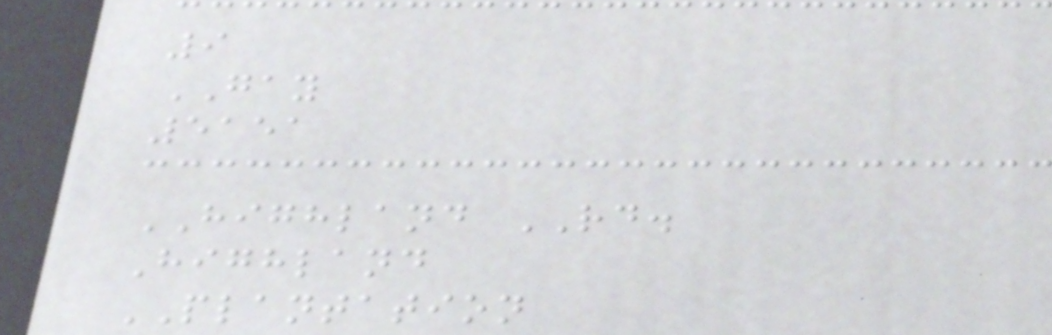9
GAY
5151
HIGHLAND RD.
Highland
PLANTATION
